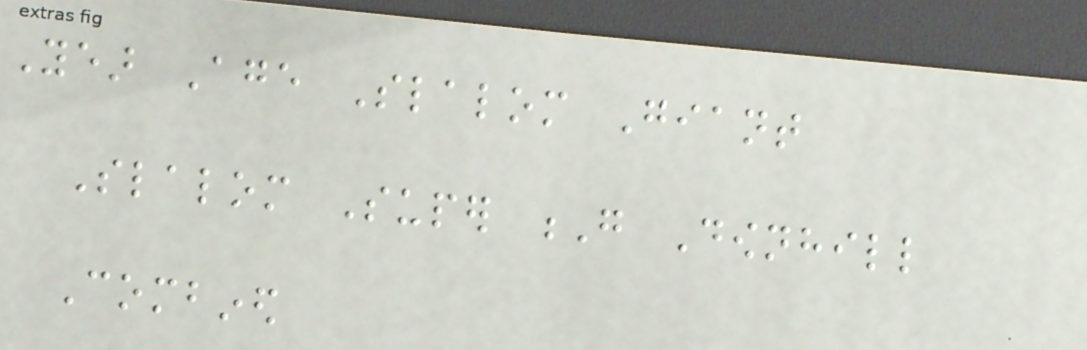Year Age Slalom Giant
Slalom Super G Downhill
Combined
